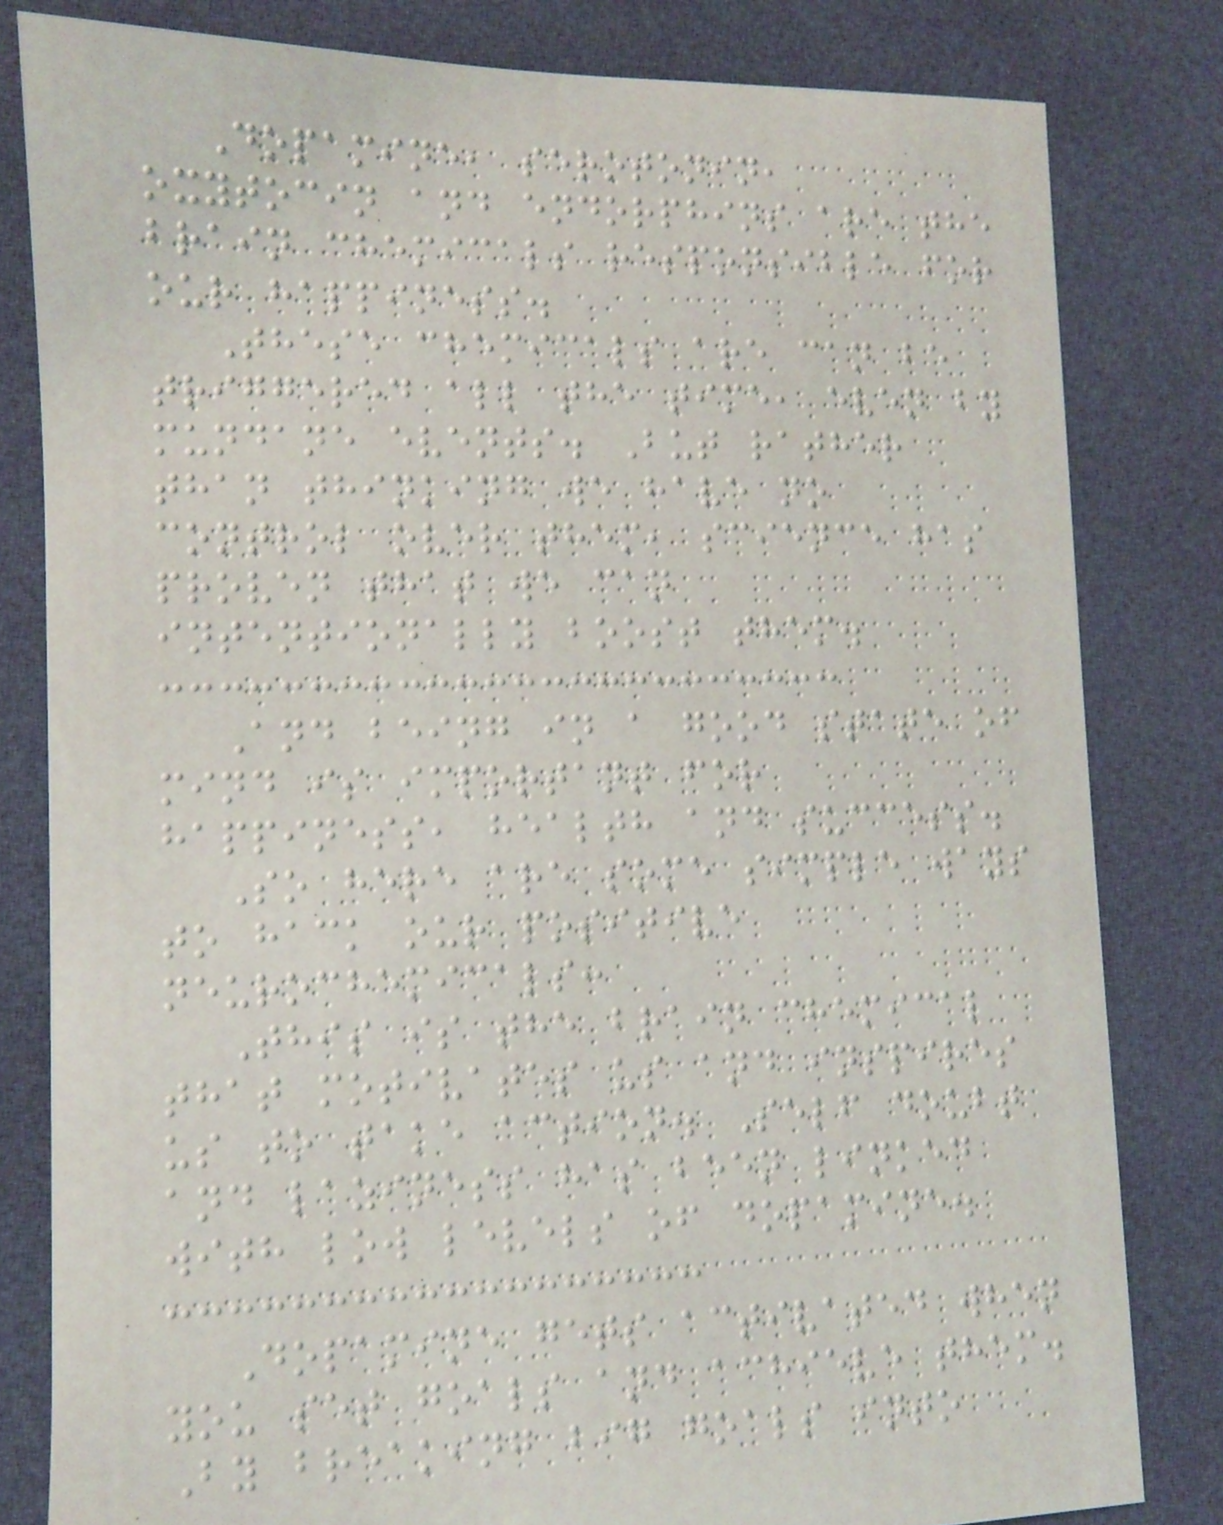Dopamine, serotonin,
oxytocin and endorphins are the
brain chemicals responsible for
our happiness.
These chemicals are can be
triggered all the time, even by
mundane events. But rather
than thinking we have no
control over them, science has
proven that we can
intentionally boost them.
And being in a good state of
mind is important for
happiness, health and success.
So here are some simple ways
to hack our positive
neurochemicals:
This is the brain chemical
that motivates us and inspires
us to take action. Self doubt
and laziness has been linked
with low levels of dopamine.
Dopamine gets activated when
you set goals and achieve them.
By breaking big goals into
